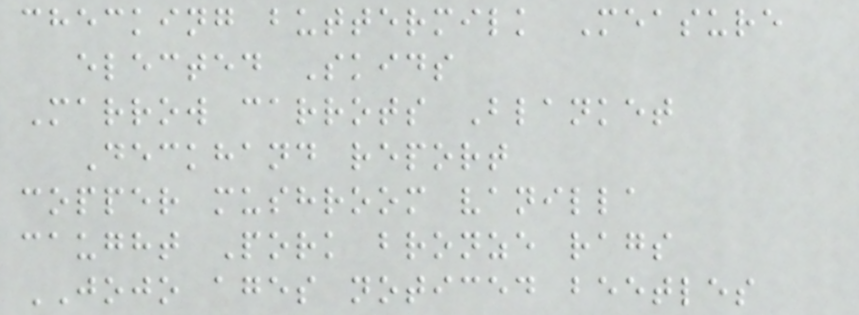checking buttermilk Measure
elected Skids
Marrow carrots Blanket
Deckhand report
copper mushroom vanilla
caught Pork bronze rags
JOJO ages noticed beetles
